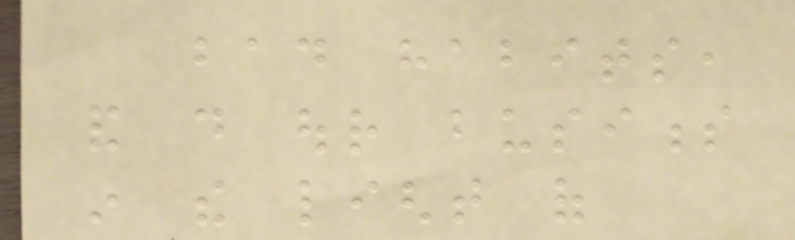bad habits,
and do our business
in the light of
